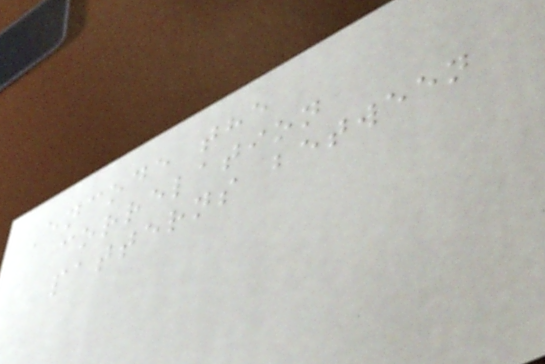Encode the
correlation
patterns between
